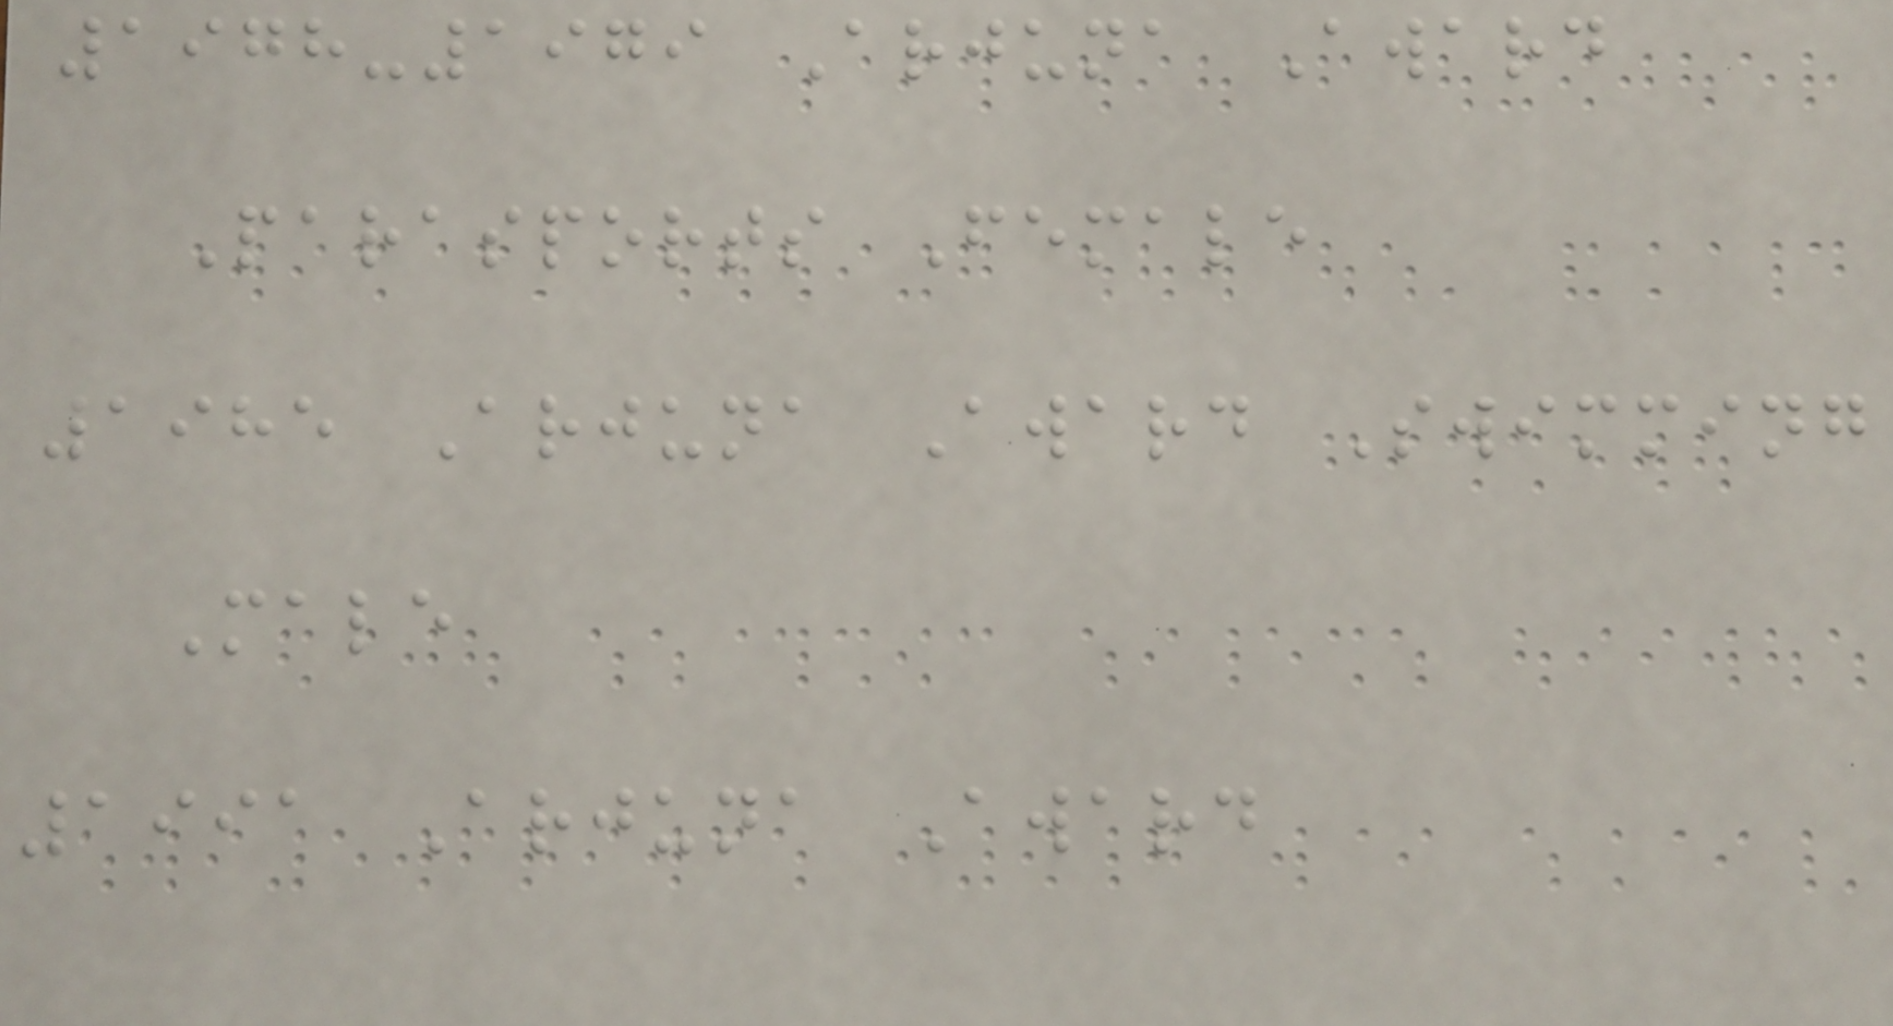1978-1979 Arjuna Award
Parasports Female
1985 Arjuna Award Swimming
Male
1991 Arjuna Award
